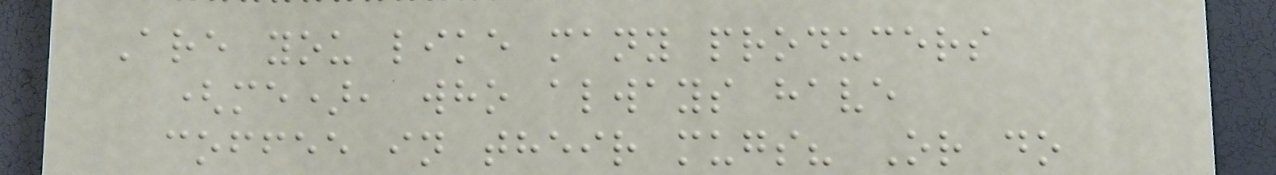Are you like many producers
(me), who always have
coffee in their mugs? Or do
